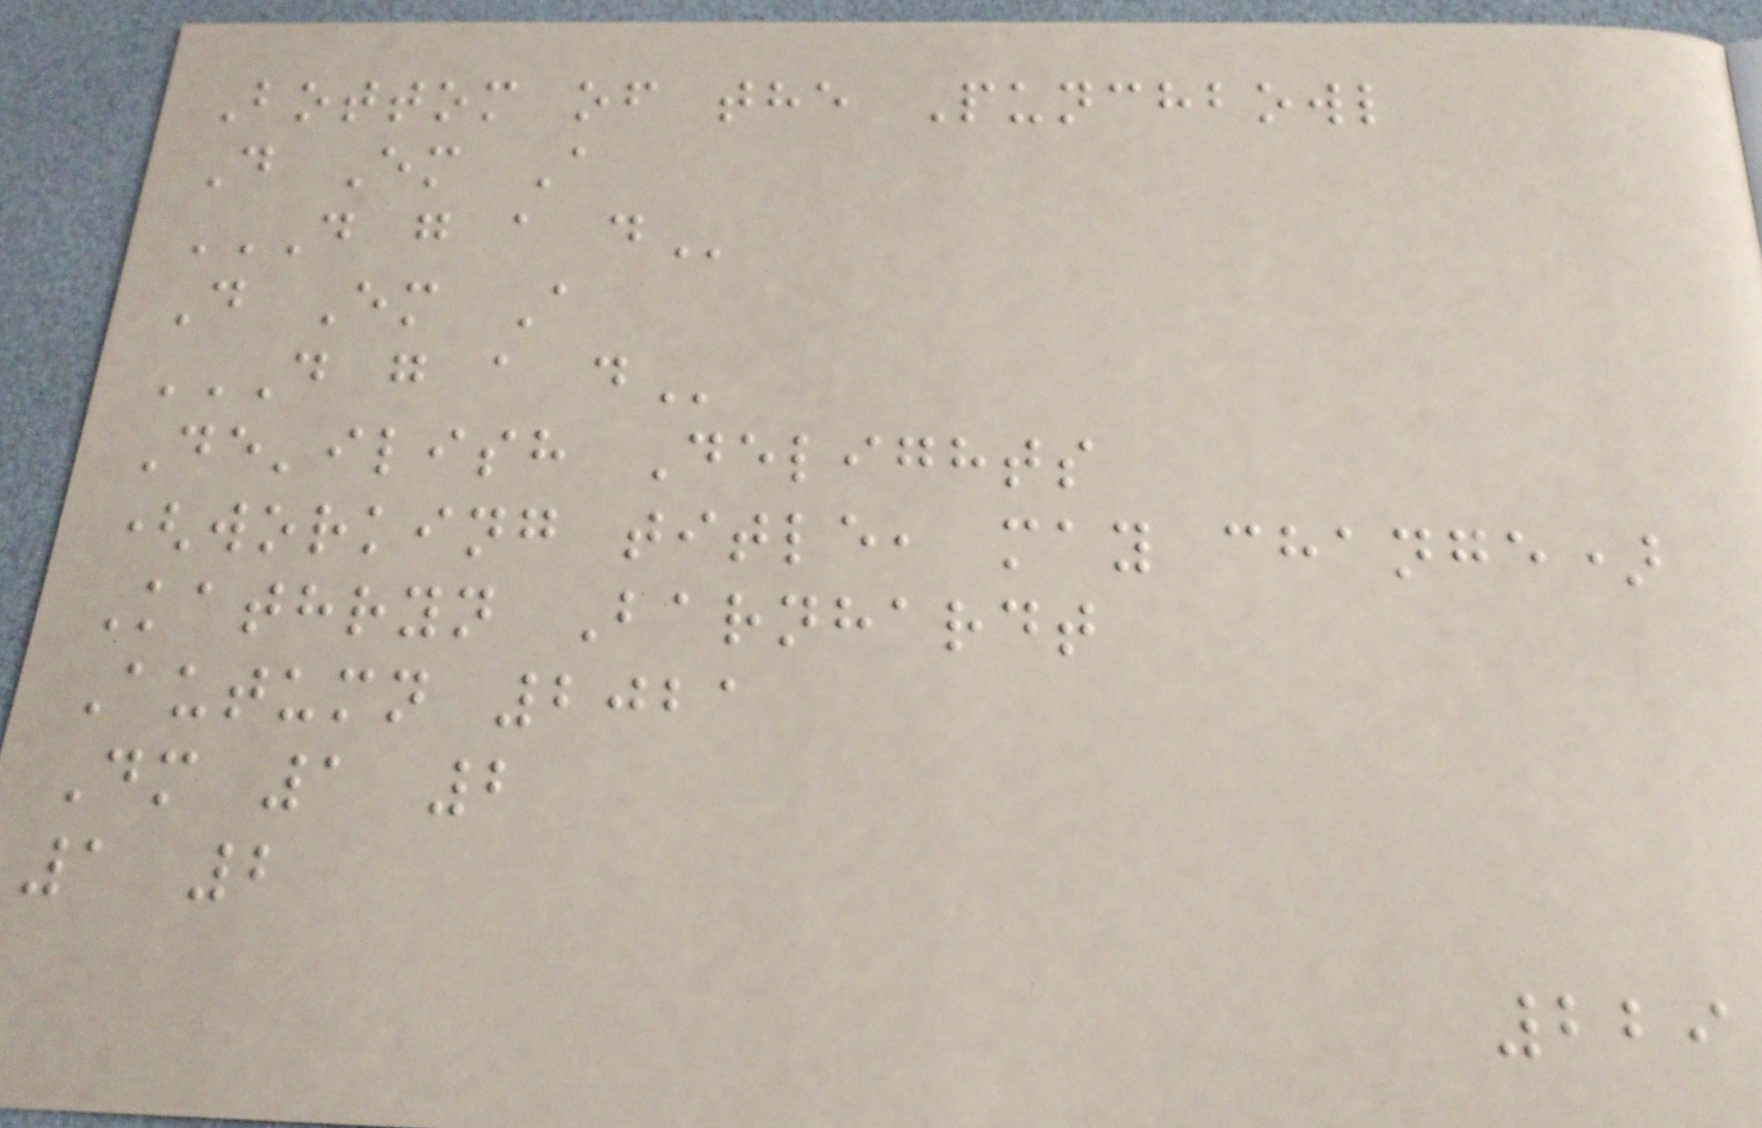Bottom of the Punchbowl
D Em A
D G A D
D Em A
D G A D
De'ilish Delights
(working title, may change)
Kathryn Barnhardt
Autumn 2021
Dm 1 2
1 2
229
